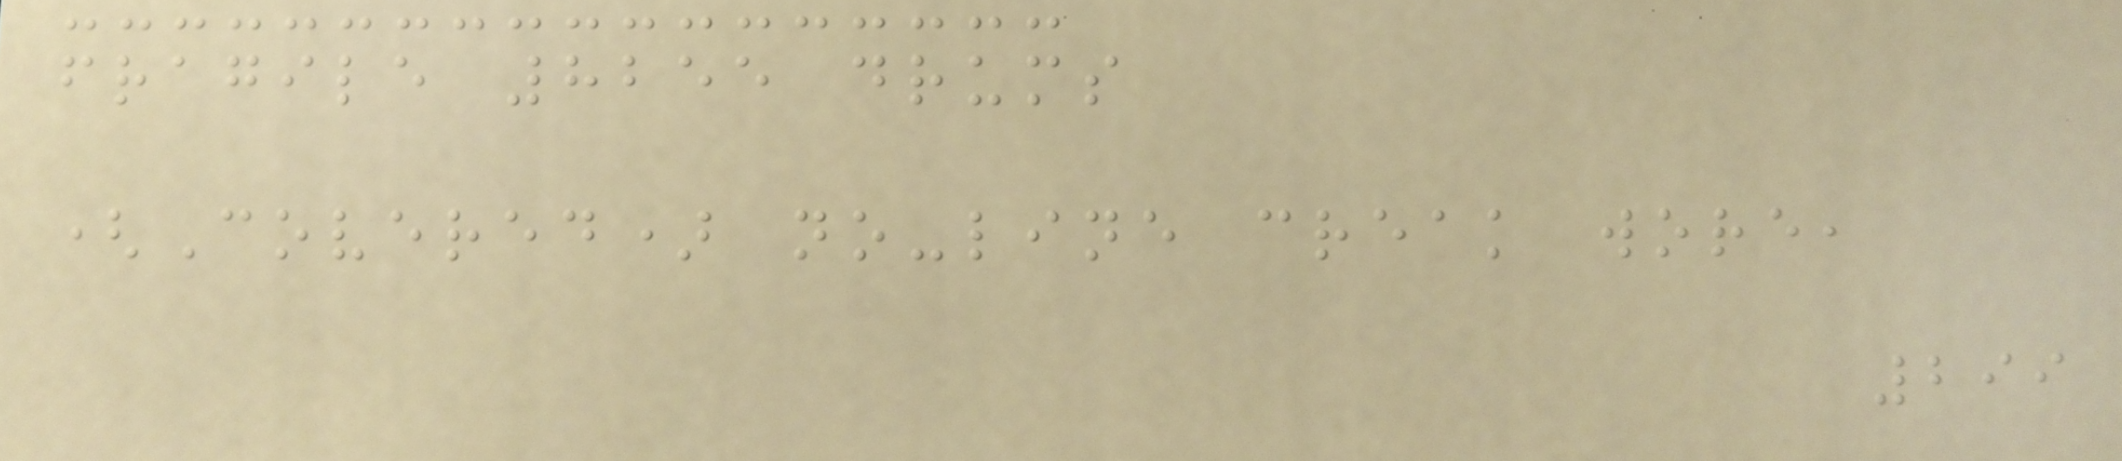fragile 8255 drums
(Covered) no-line creak wore,
299
